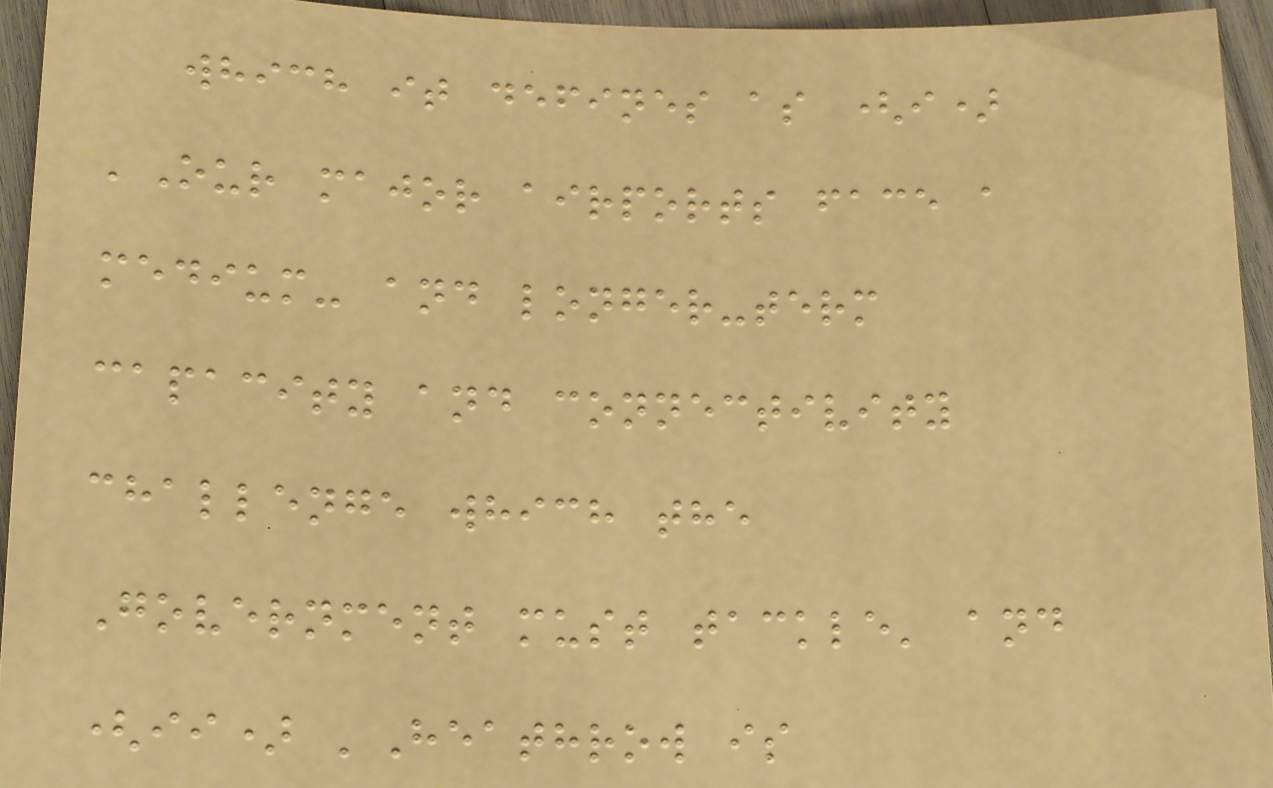which it defines as (i)
'Our major airports face a
medium- and longer-term
capacity and connectivity
challenge which the
Government must tackle' and
(ii) 'Heathrow is
